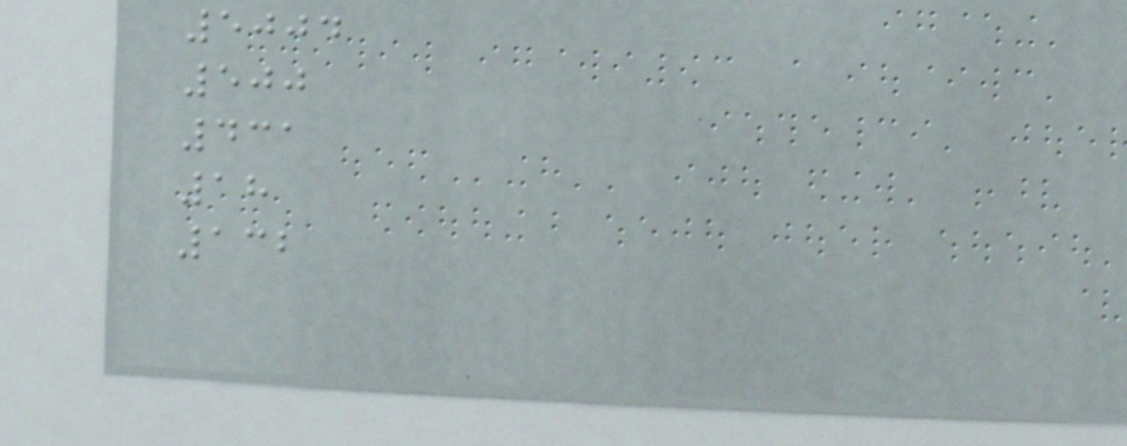5004
500
431
18
132
